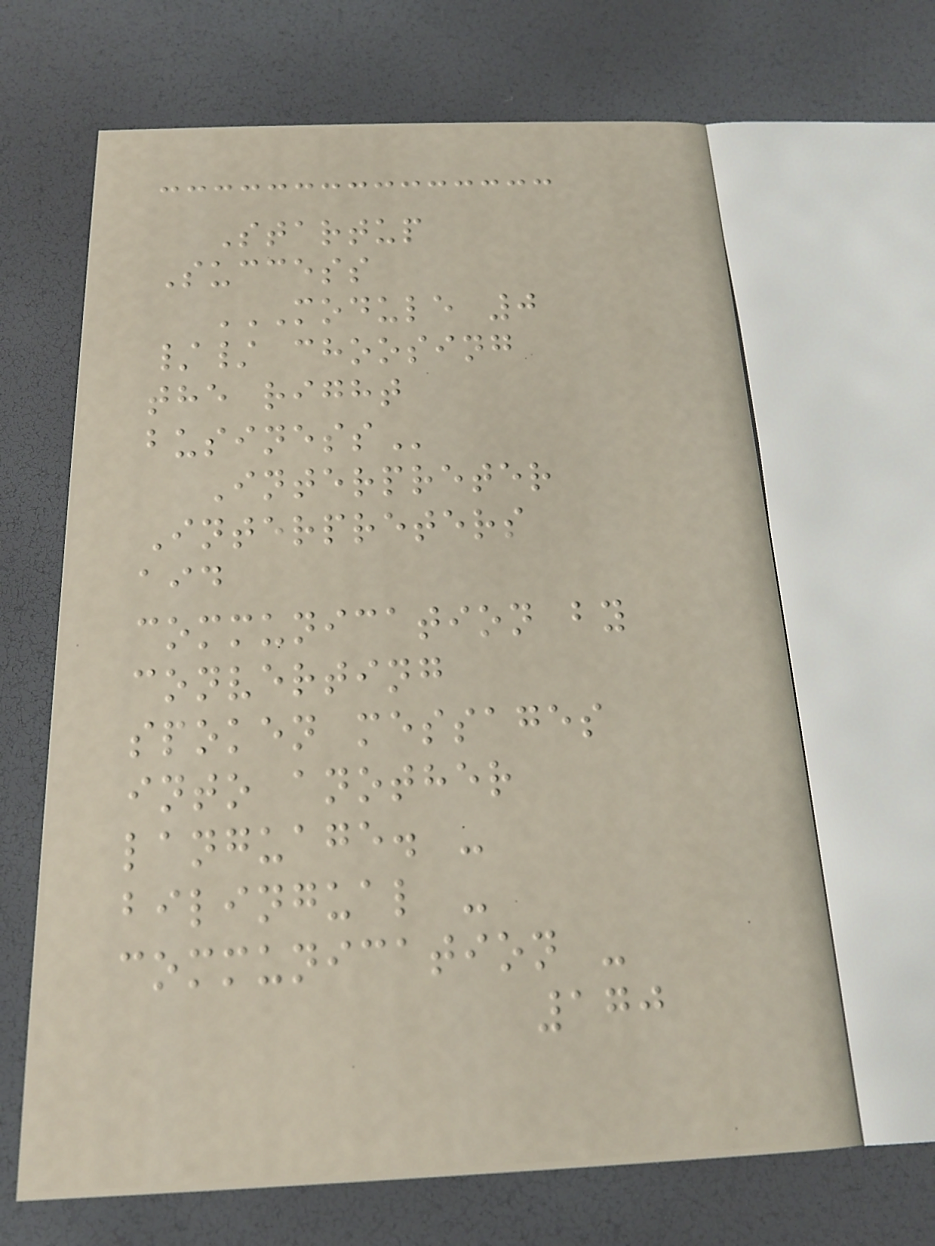Startup
Success
MODULE 0
// CHOOSING
THE RIGHT
BUSINESS
Interpreter
Interpreters
aid
communication by
converting
spoken messages
into another
language. -
bilingual -
communication -
170
